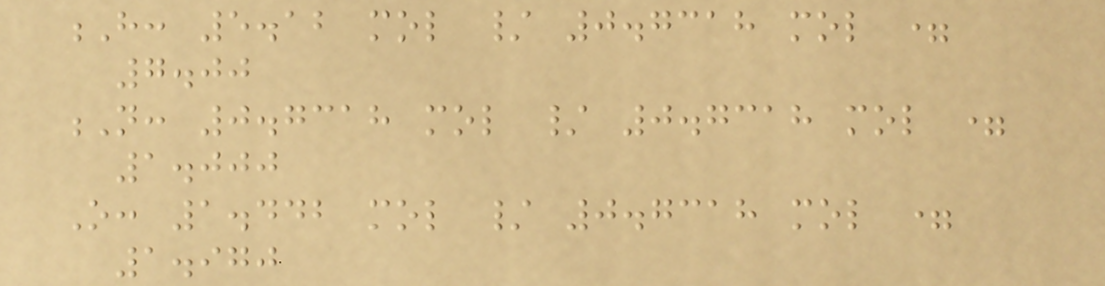H: 5.12 mol / 0.7318 mol =
7.00
N: 0.7318 mol / 0.7318 mol =
1.000
O: 1.442 mol / 0.7318 mol =
1.970
